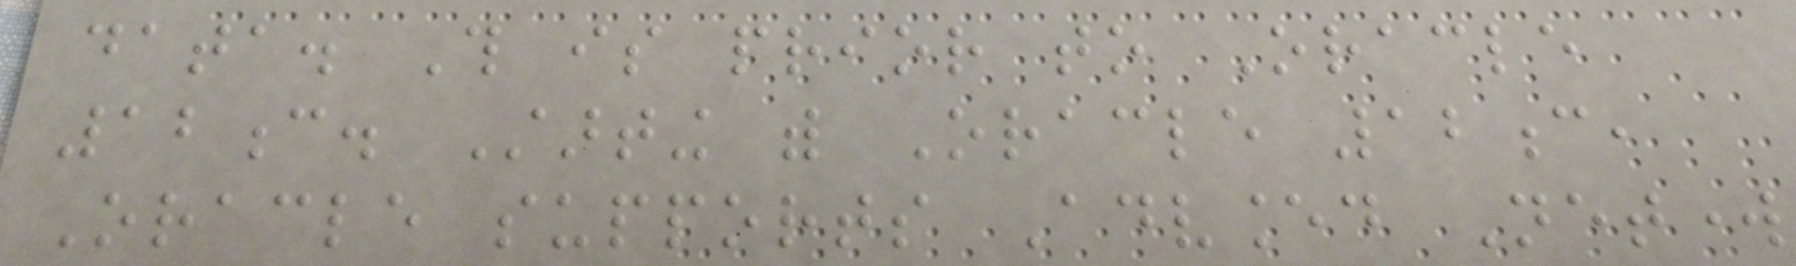data. This is prior to Oracle
12c. Starting with Oracle 12c,
Oracle supports Advanced Network
